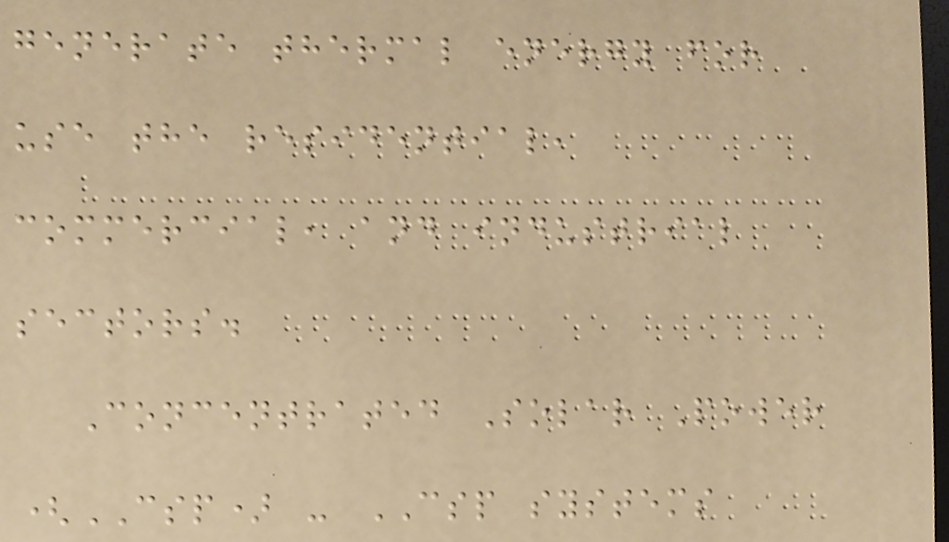generate thermal energy for
use the residential,
commercial, and industrial
sectors.
Concentrated Solar Power
(CSP) - CSP systems
